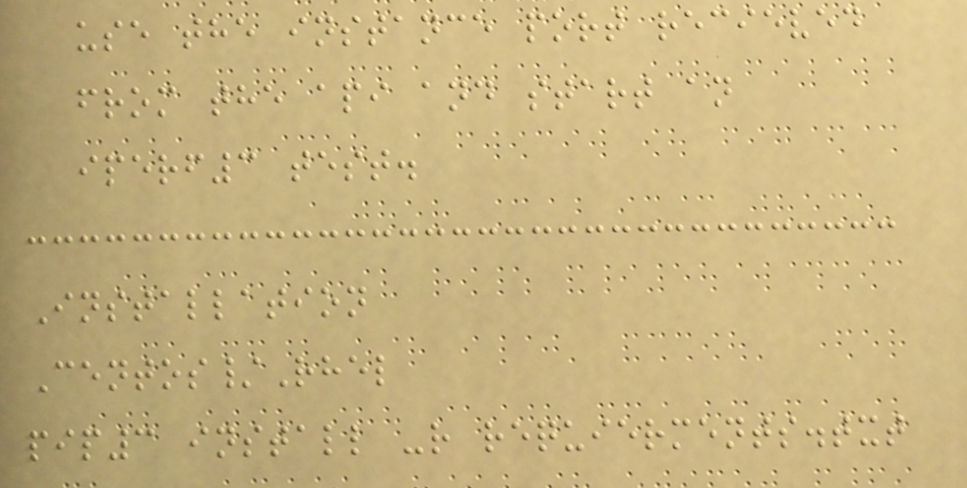use the instance port recieved
from the api and start an
iperf3 test.
Installation
Centos/Rhel
pip3 install -r requierments.txt
